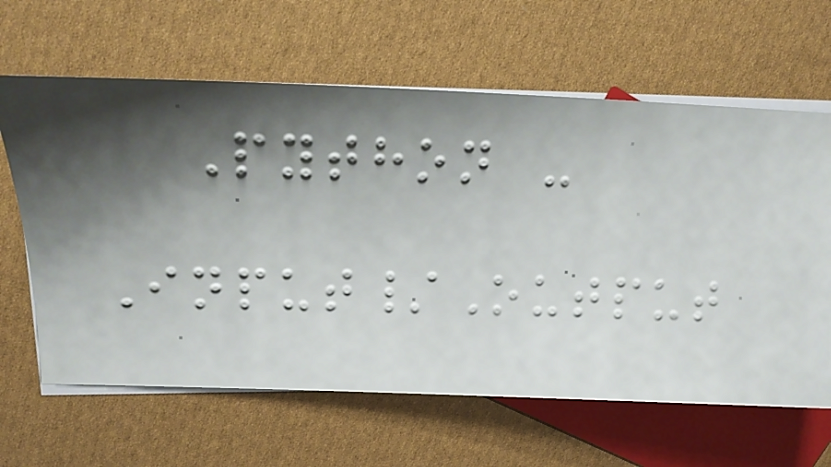Python -
Input/Output
